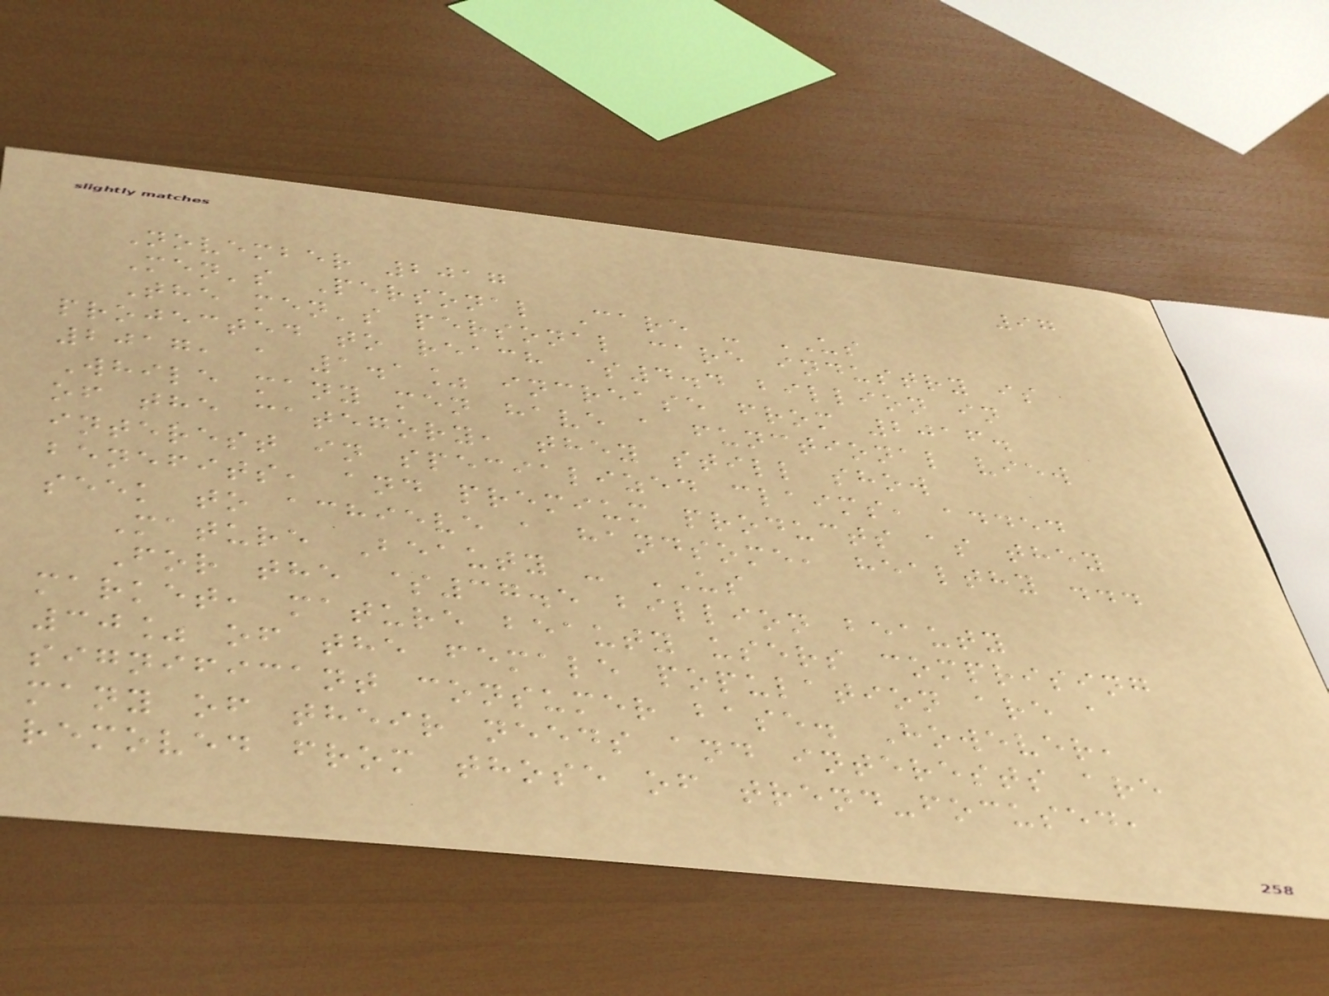97
November 2017
Men's Personal Care - US
The men's personal care industry is
projected to reach $4.4 billion in
2017, a 1.1% increase from 2016.
While many men have a functional view
of the category, they still show
interest in specialized claims, added
benefits, and premium products as they
seek to achieve a handsome, healthy ...
Mature Beauty - US
For the $37.5 billion beauty
market, mature beauty users comprising
30% of the female population are a
significant consumer base. However,
many of their needs and interests are
removed from those of trend-focused,
